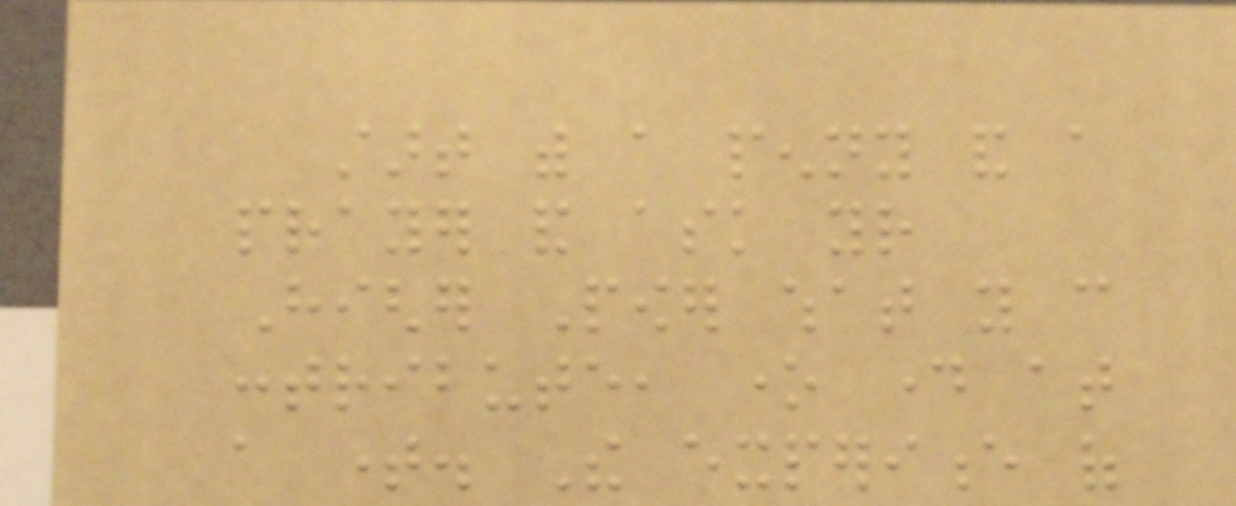start with a penny and a
prayer and ask your
Higher Power what you can
contribute, one day at
a time. The experience of
